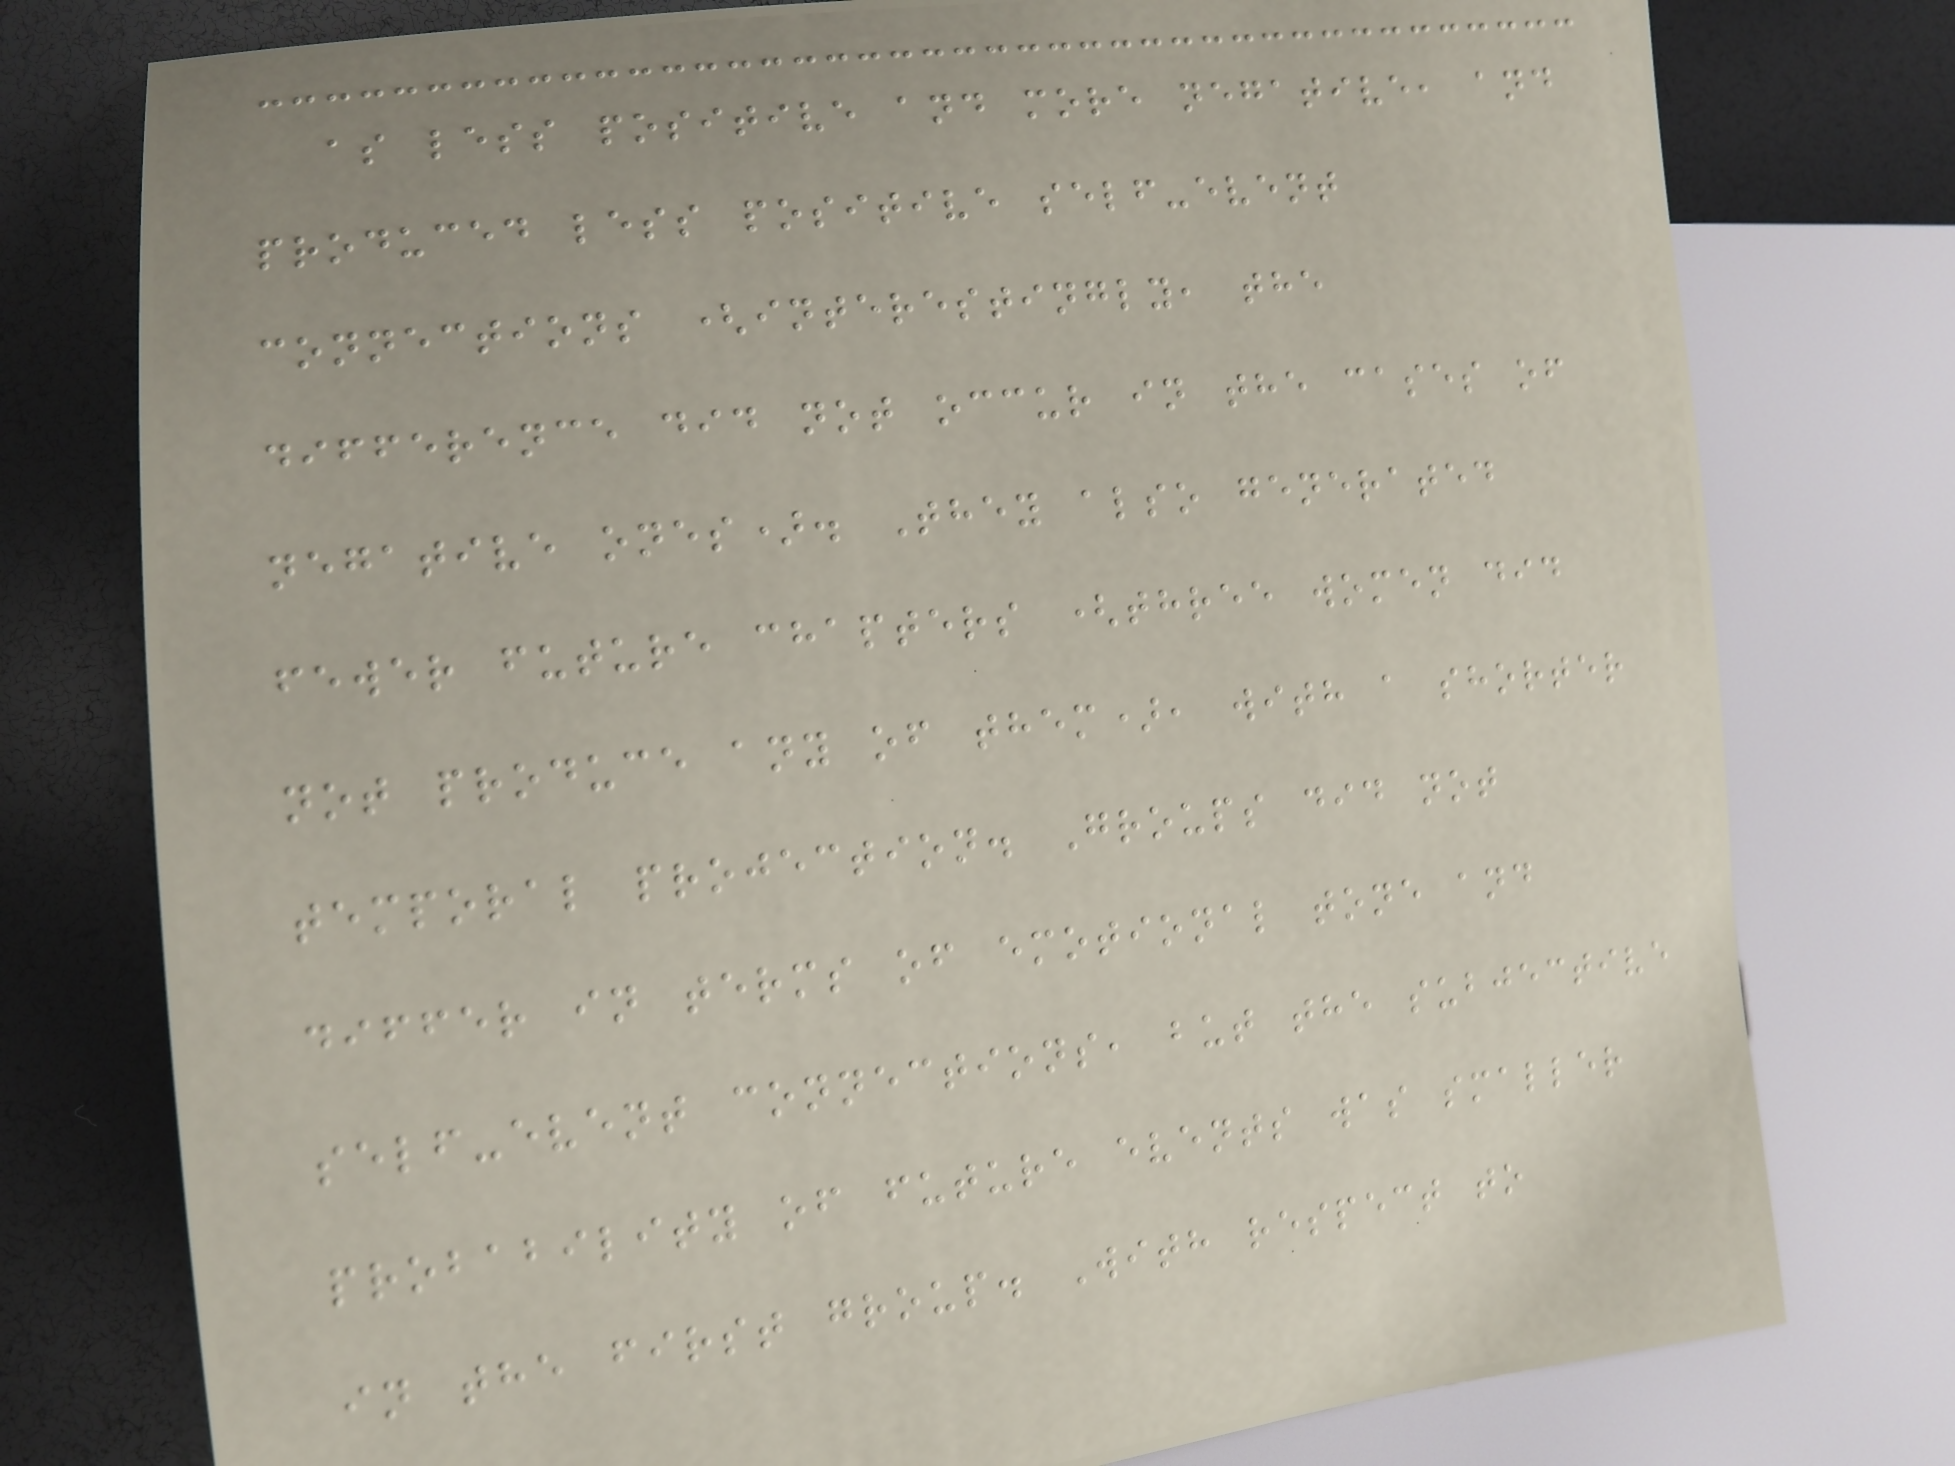as less positive and more negative, and
produced less positive self-event
connections (interestingly, the
difference did not occur in the cases of
negative ones). They also generated
fewer future chapters (three women did
not produce any of them), with a shorter
temporal projection. Groups did not
differ in terms of emotional tone and
self-event connections, but the subjective
probability of future events was smaller
in the first group. With respect to
